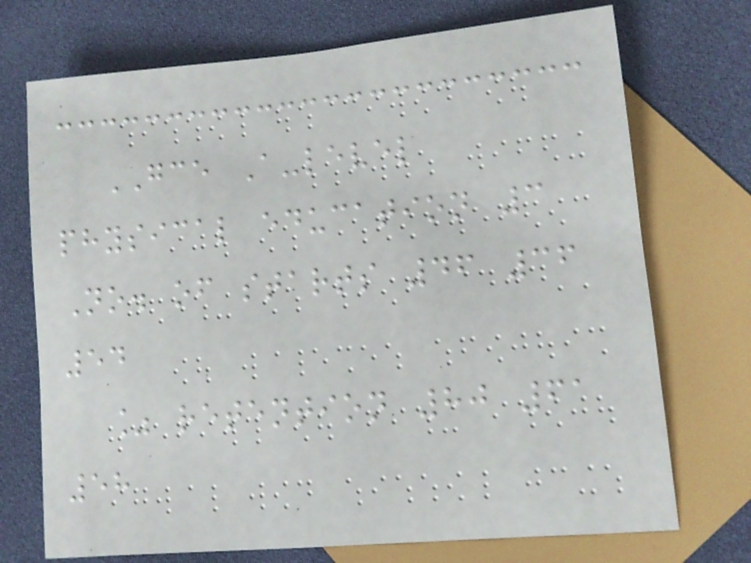GCE A-level
physical education 3
No. of starts 46 36
54
% retention 80 61
58
